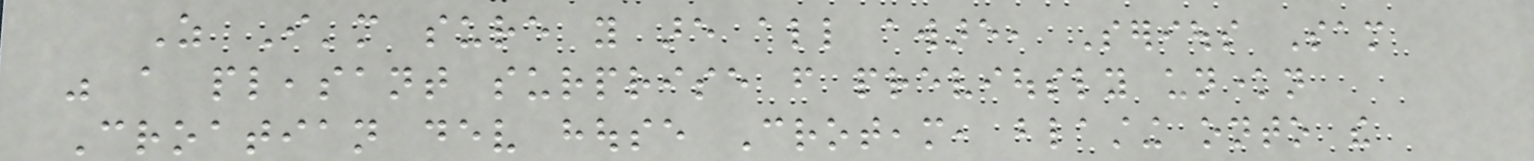As I'm sure you are all aware, Serious Sam
was a pleasant surprise from previously unknown
Croatian dev house Croteam, blasting onto the
